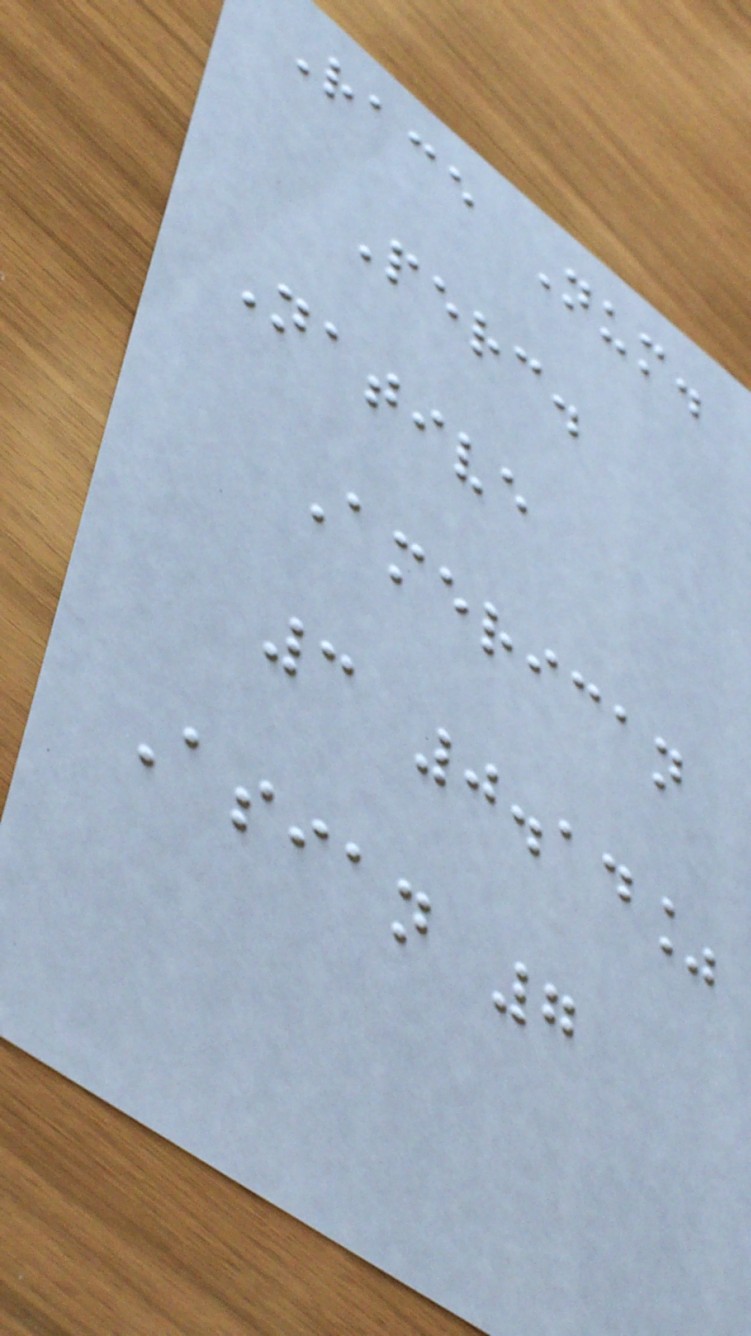Race Num.
Perc.
Native
American
3 0.14%
Asian 7
